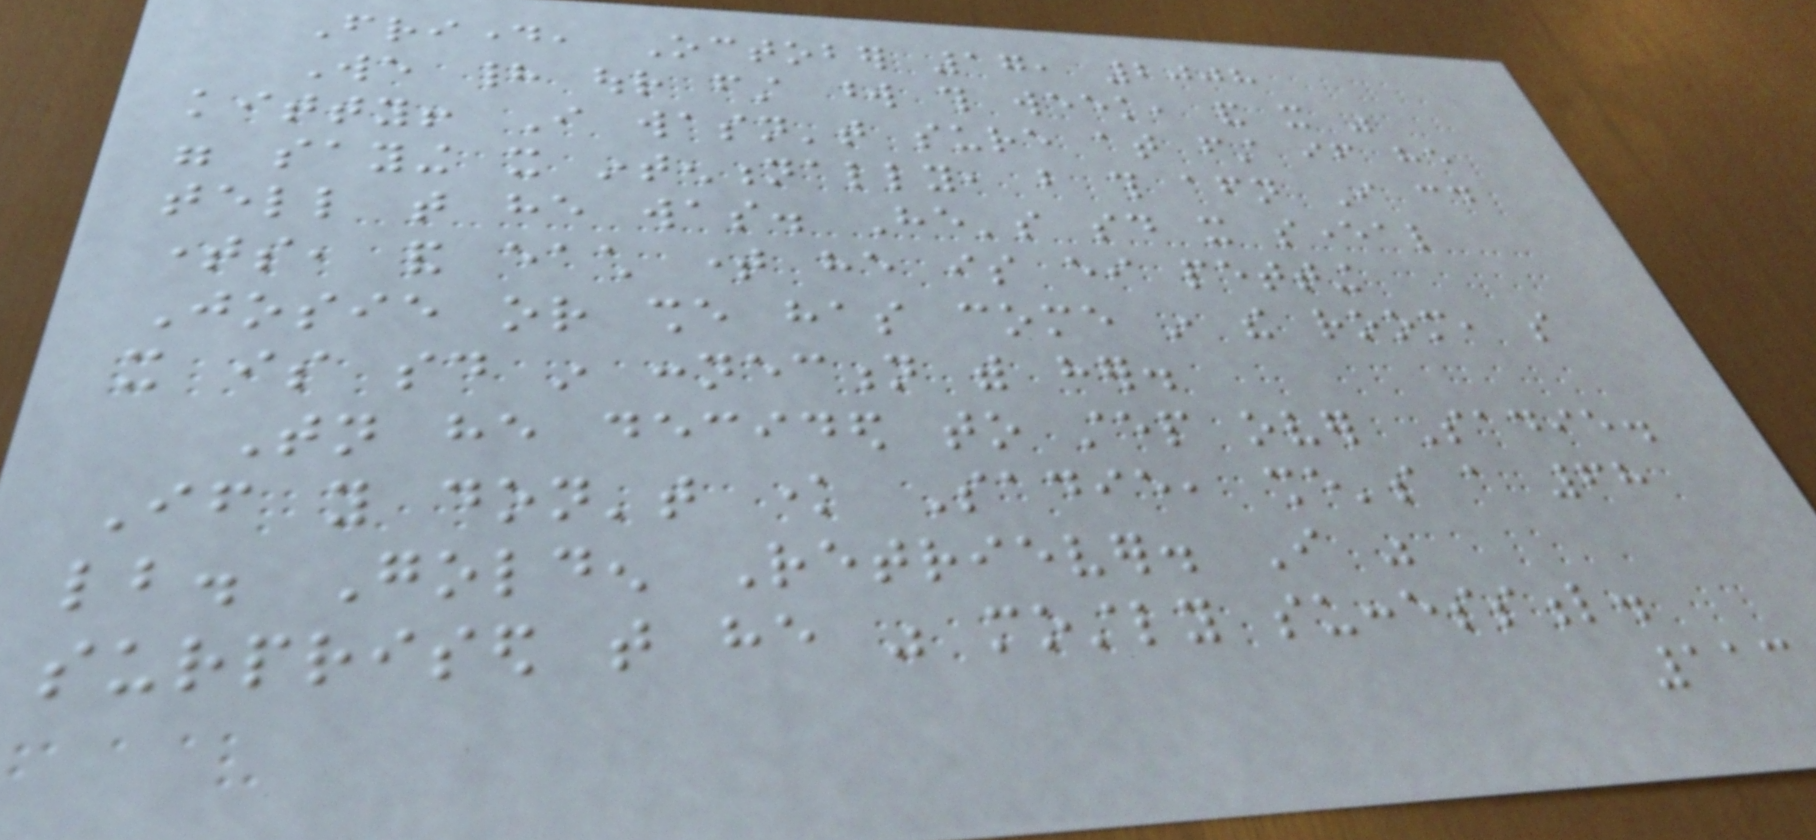Friday, October 17, 2008
We had our first word this week, and it was
kitty! I wasn't sure at first if he
were saying it intentionally, but this afternoon I could
tell that he was. He's said it several
times, and each time he is either petting
Josie or she has come in the room, so
it is said in connection with her.
Tonight he decided to step over Sadie.
If you don't know Sadie, she's a 68
lb. Golden Retriever. I was
surprised that he was mostly successful.
113
